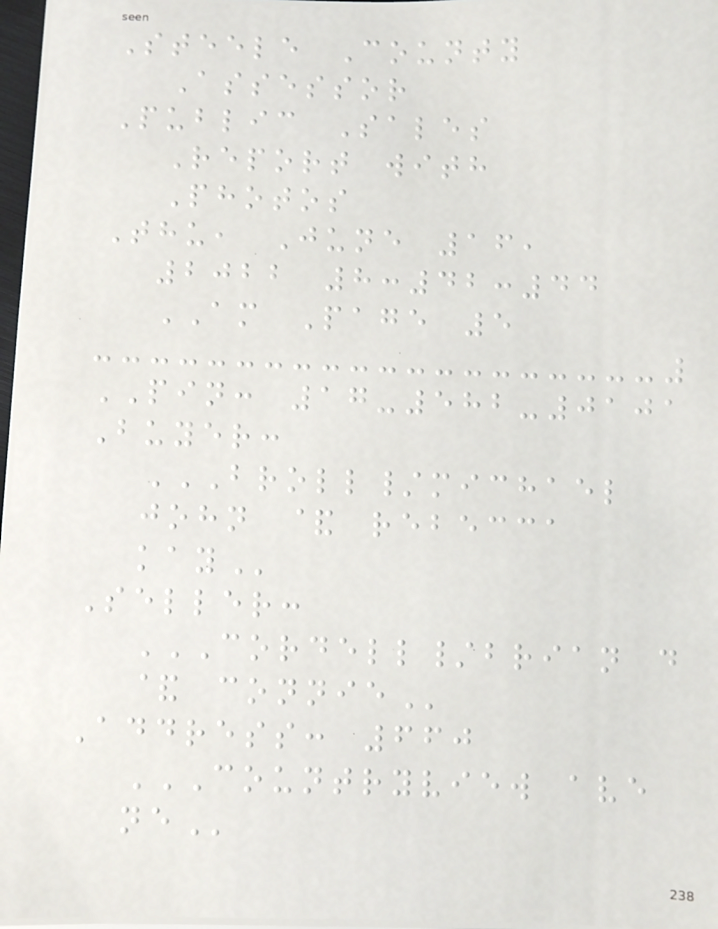Steele County
Assessor
Public Sales
Report with
Photos
Thu, June 16,
2022 8:42:44
AM Page 5
PIN: 17-582-0101
Buyer:
BROLL/MICHAEL
JOHN & REBECCA
KAY
Seller:
CORDELL/BRIAN D
& CONNIE
Address: 660
COUNTRYVIEW AVE
NE
